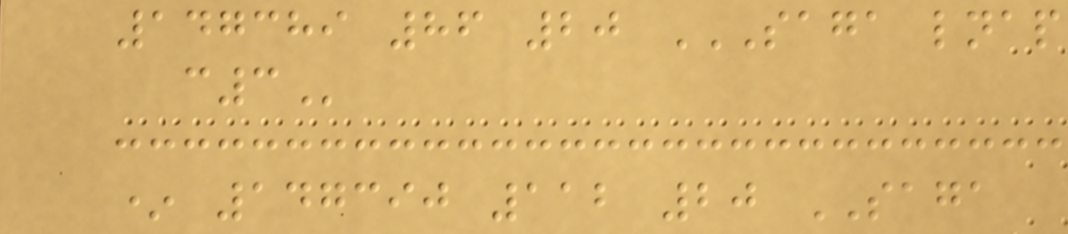147389 86 20 SAGA LNAP
C3
* 147390 112 20 SAGA
